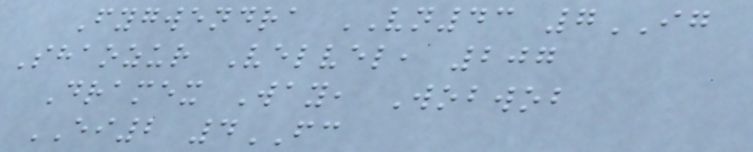Fygwendra VN43 7IG
Shaozur Velvel, 207
Dramex Way, Wobwob
EI2 4FC
